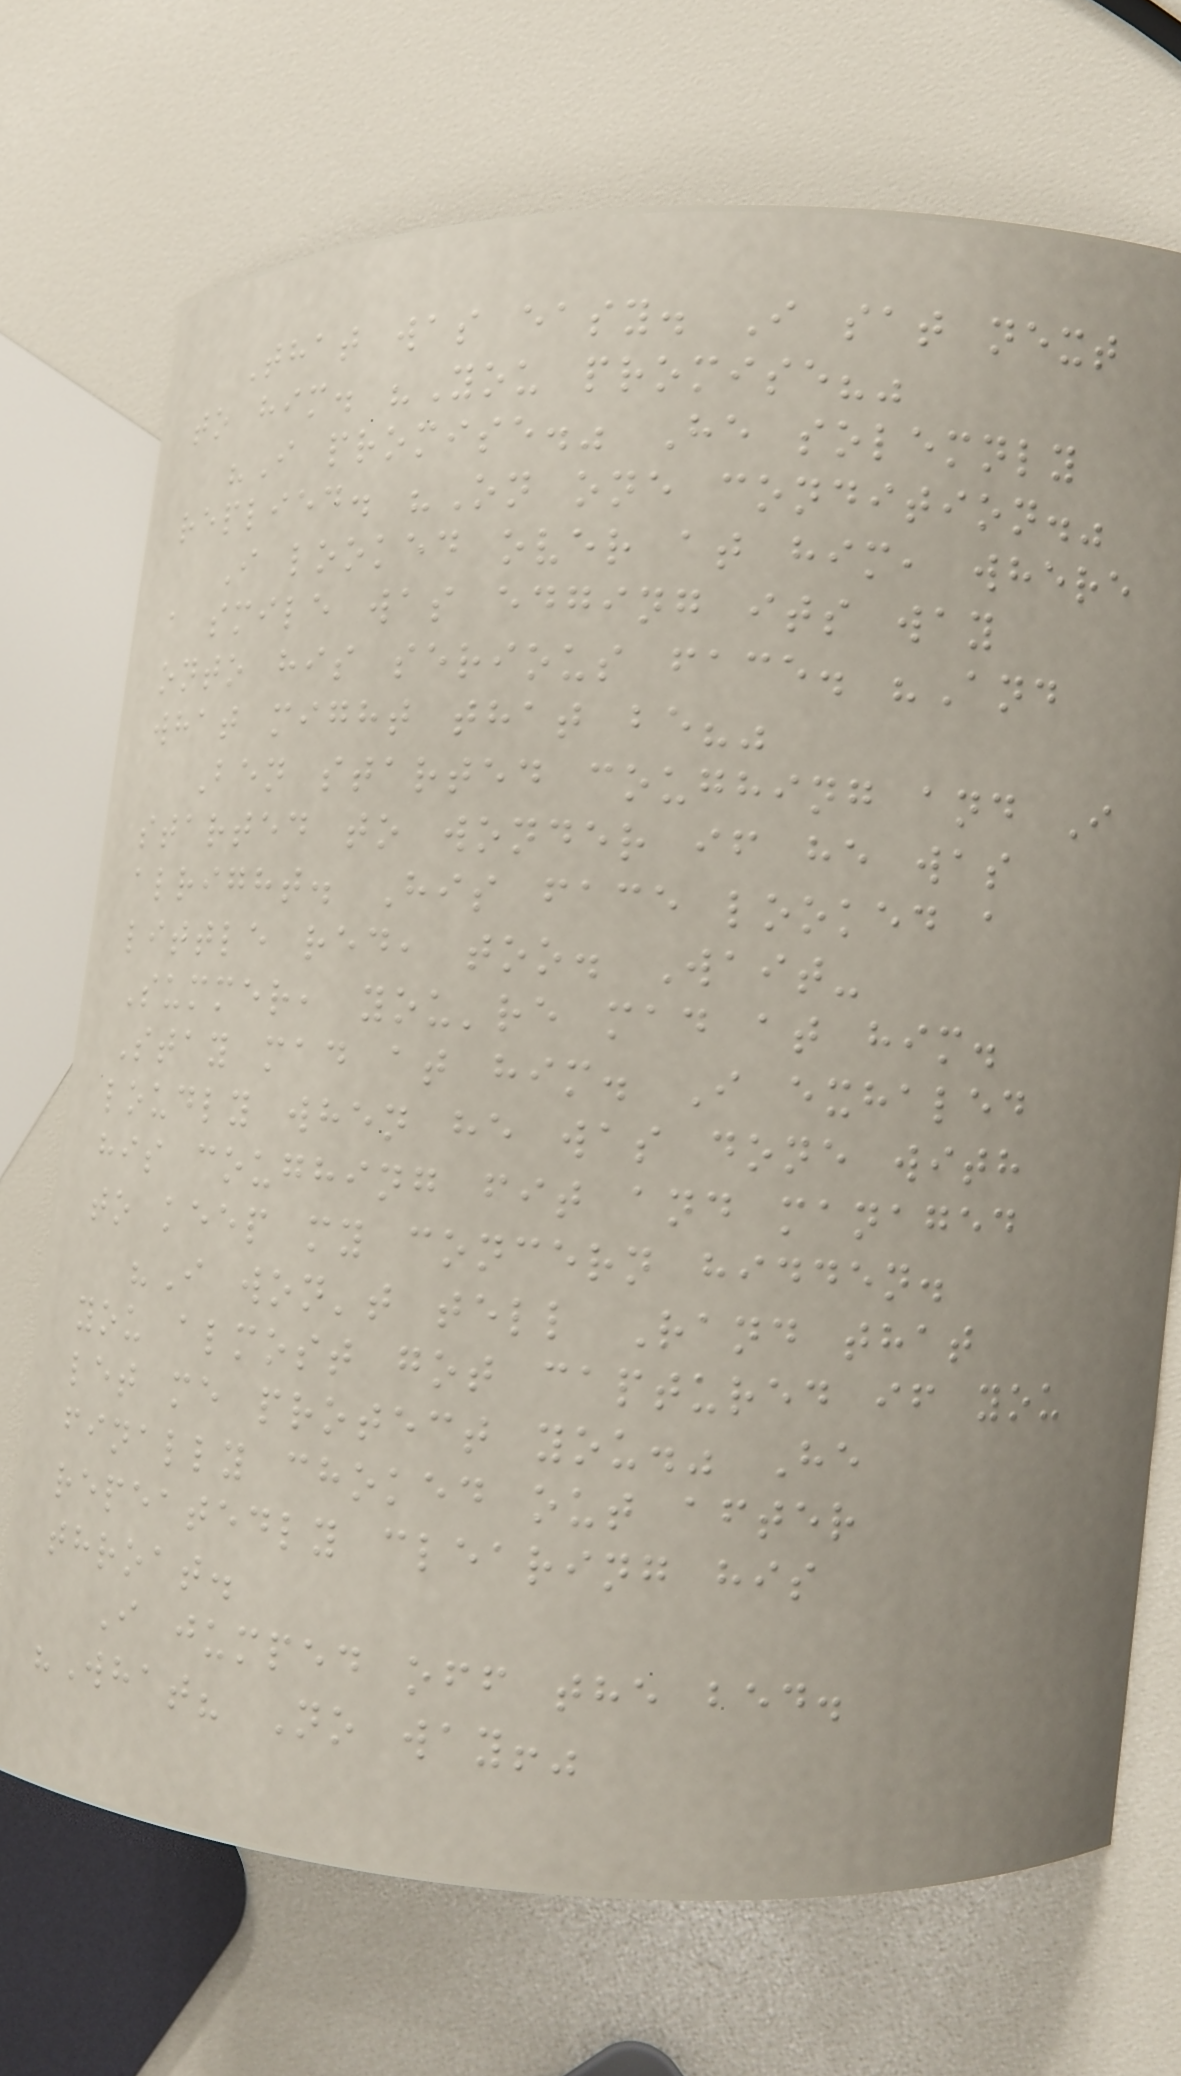That was easy. I sat next
to him. "You promise?"
"I promise." He solemnly
replied. "On one condition."
I looked over at him, where
a smile was edging its way
onto his serious face. "And
what might that be?"
Ben started coughing and I
started to wonder if he was
alright. His face looked a
little red, too. Wait-
Summer, you're mad at him.
Stay mad at him. I exhaled
loudly when he was done with
his coughing fit and managed
to keep my concern hidden.
"I won't tell Rand that
you almost got captured if you
let me protect you." He
finally choked out after
repeatedly clearing his
throat.
I jumped off the bed.
"What? No way!"
